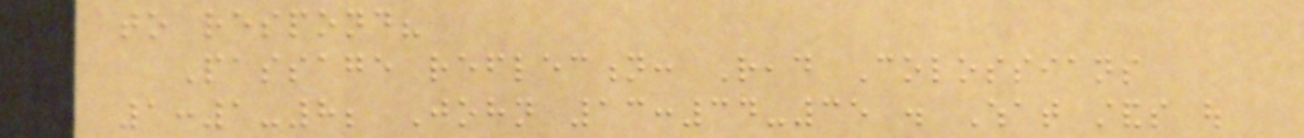to respond?
Passage reflection: Read Colossians
1:1-8; John 13:34-35 . What stands out
